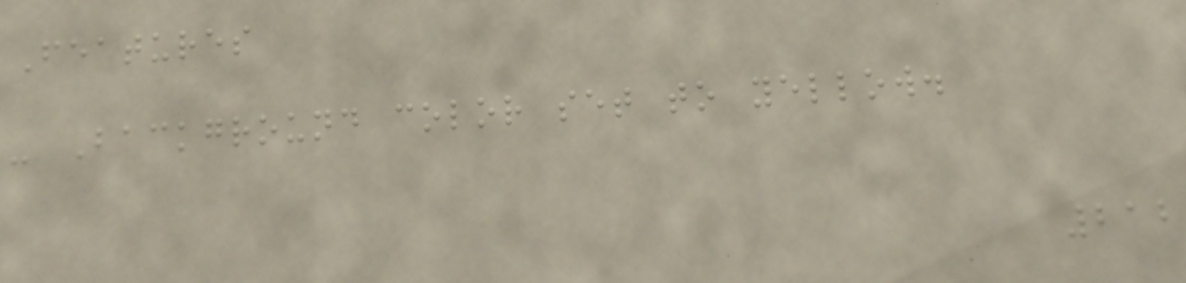Features
- Background color set to yellow.
212
